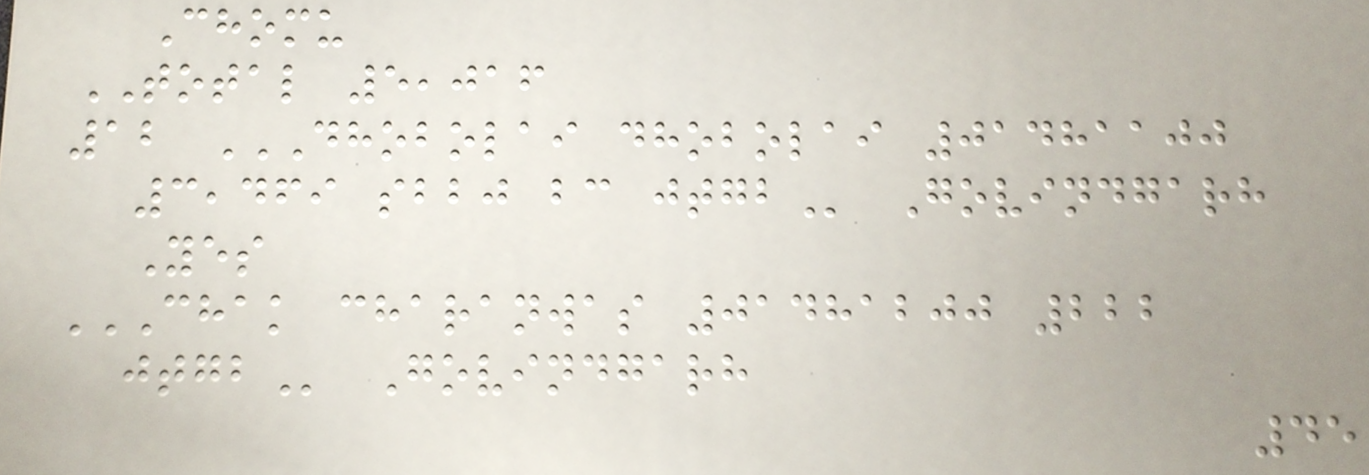Chomu
TOTAL 5,016
12 DHOBOLAI DHOBOLAI 01481100
3,469 SBBJ BC JTGB Govindgarh
Yes
CHAK CHARANWAS 01481200 222
JTGB Govindgarh
45
